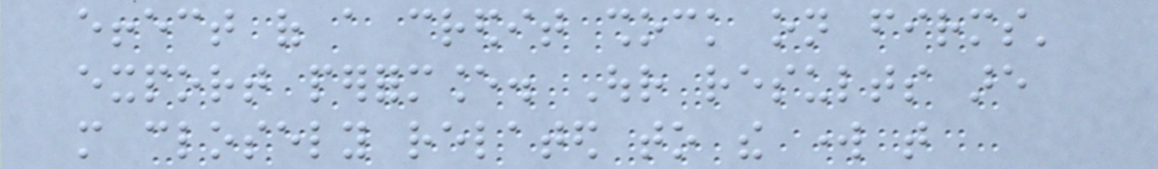effect of a credit shock on firms'
export performance. Our results are
more closely related to the work that
